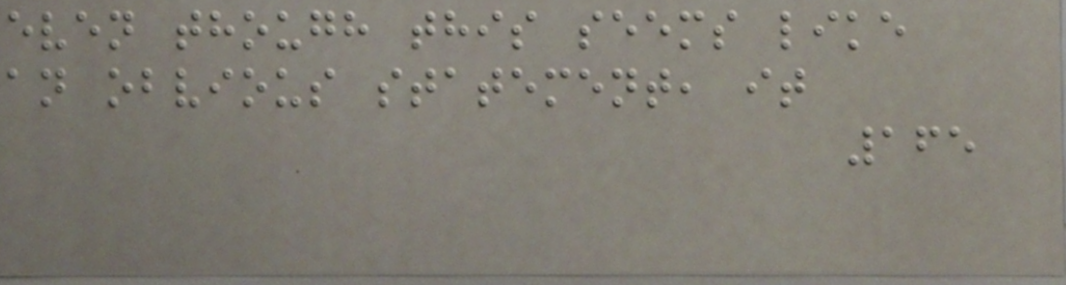even though this seems like
an obvious statement, it
165
